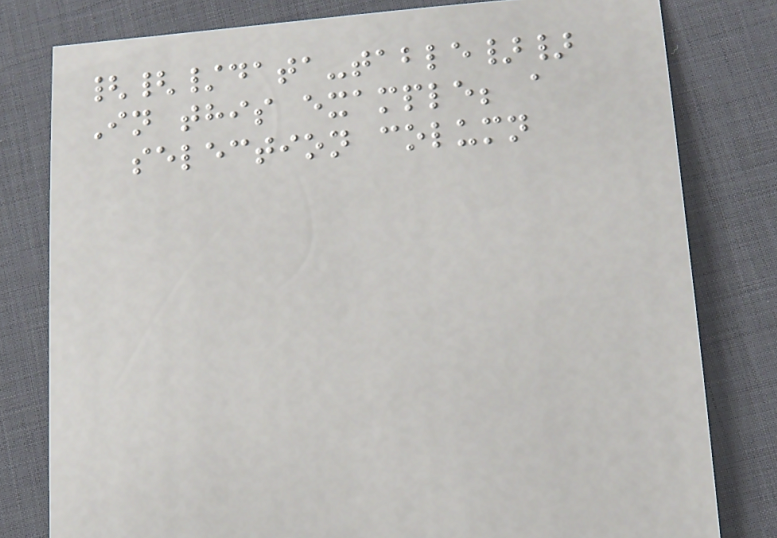{{/data-table}}
In this example; a
selection column
